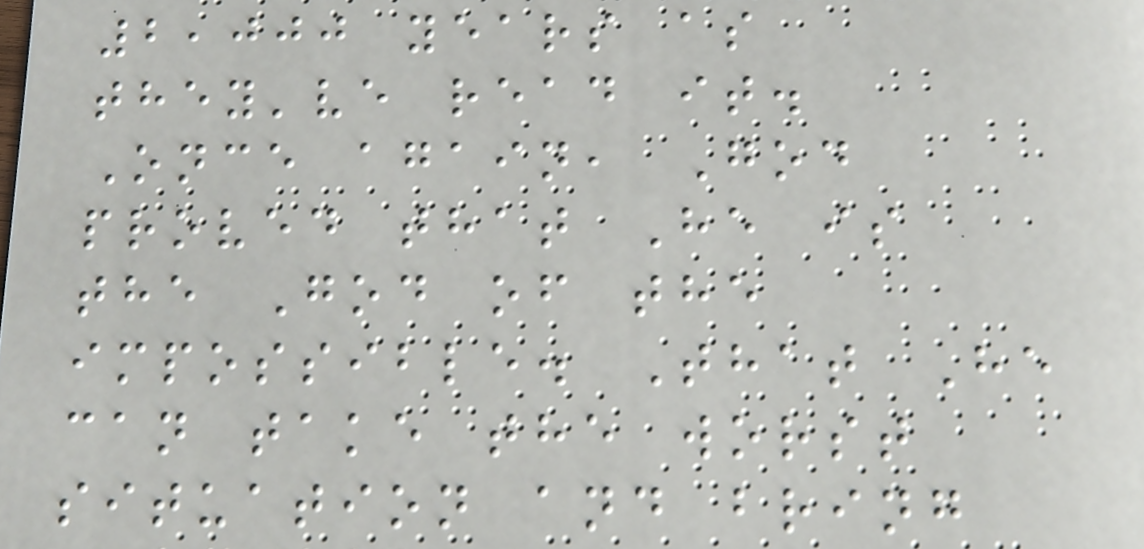2,000 years as
they've read it.
Once again, God
proved that He is
the God of the
impossible. That He
can take the worst
situation and bring
